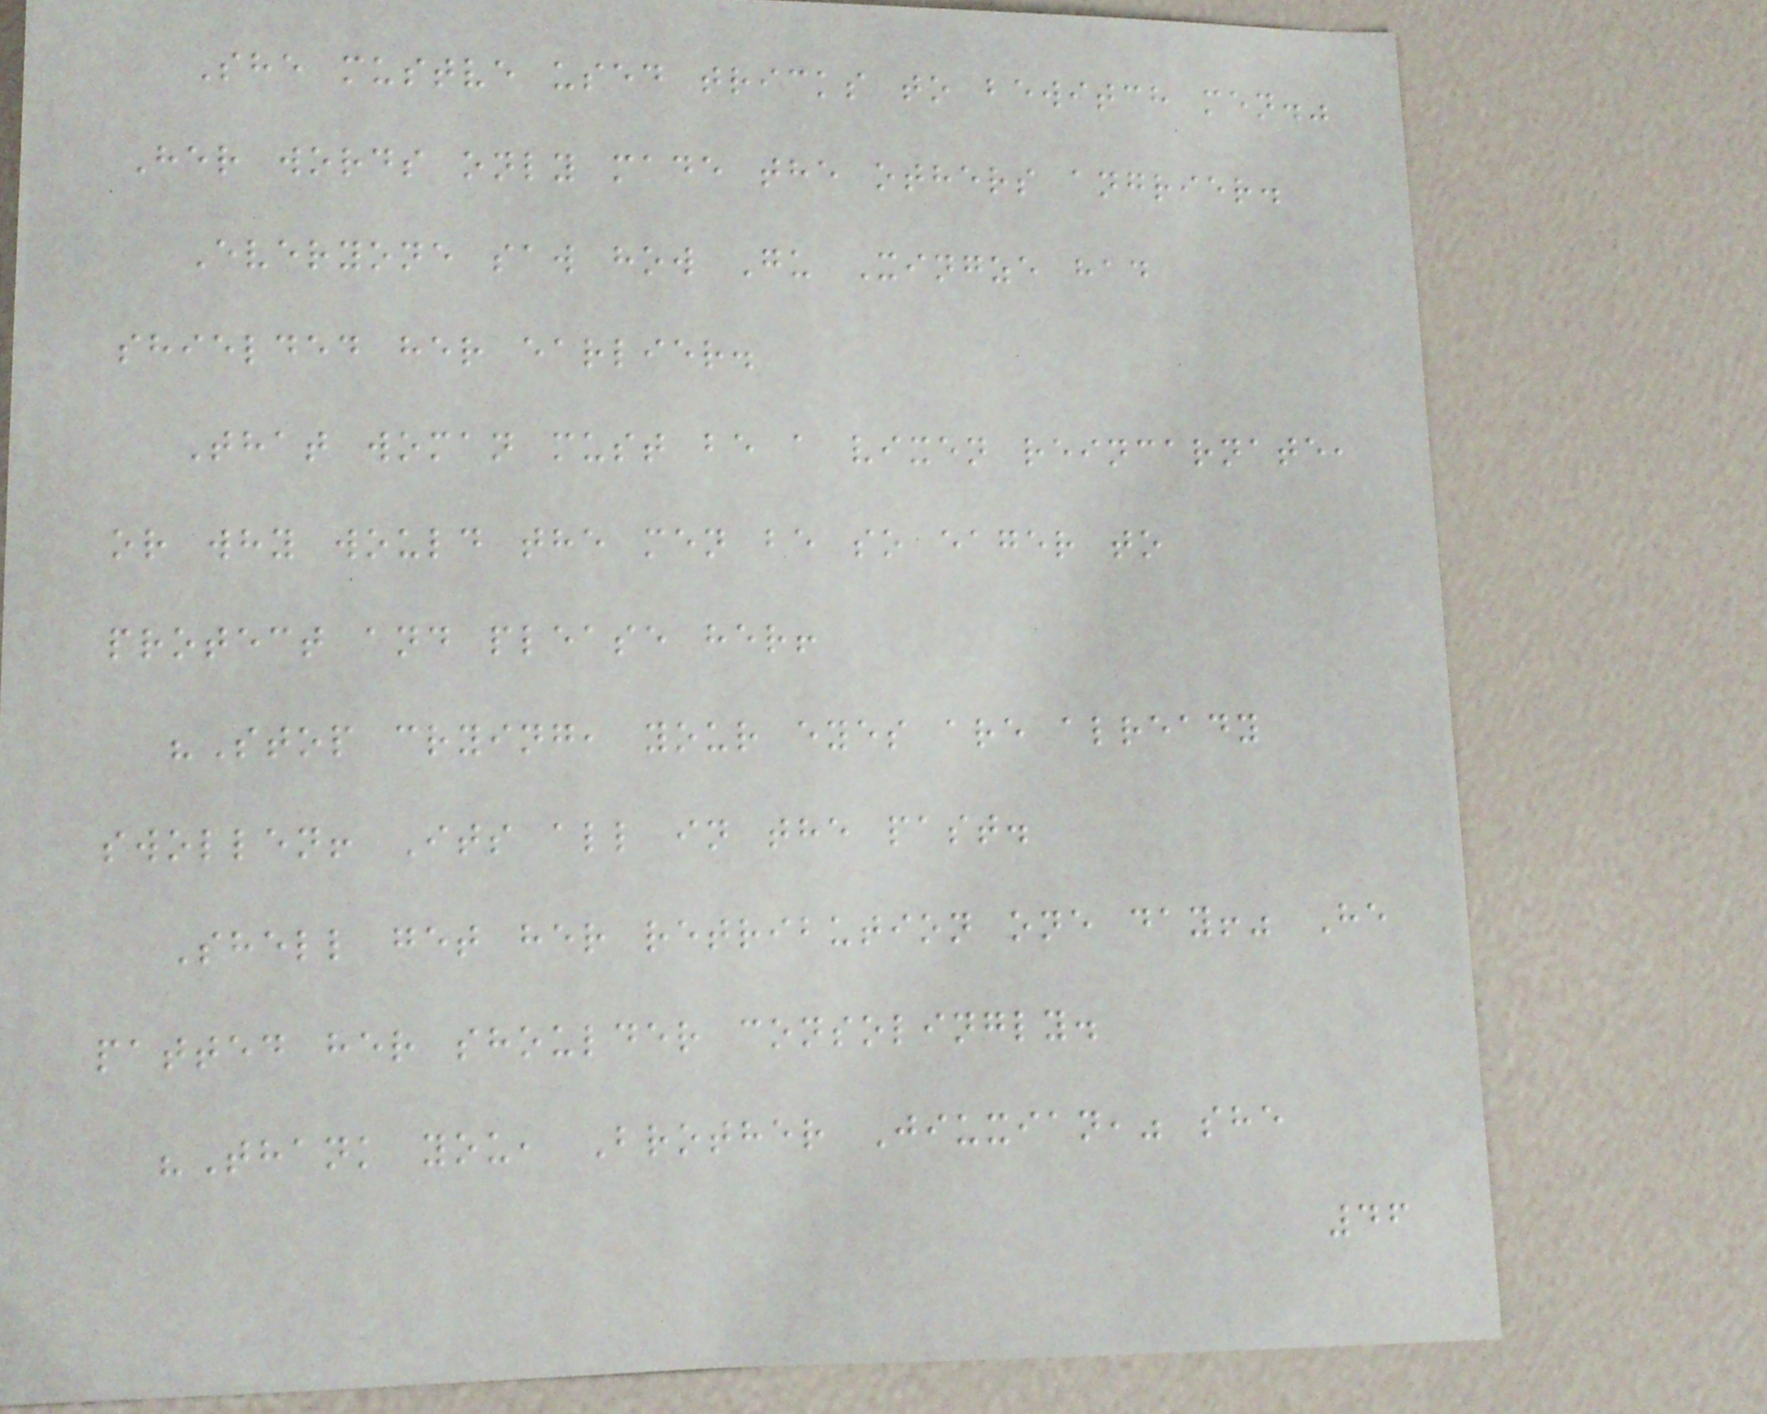She mustve used tricks to bewitch men."
Her words only made the others angrier.
Everyone saw how Gu Xingze had
shielded her earlier.
That woman must be a vixen reincarnate,
or why would the men be so eager to
protect and please her!
"Stop crying, your eyes are already
swollen! Its all in the past.
Shell get her retribution one day!" He
patted her shoulder consolingly.
"Thank you, Brother Jiuxian," she
46
